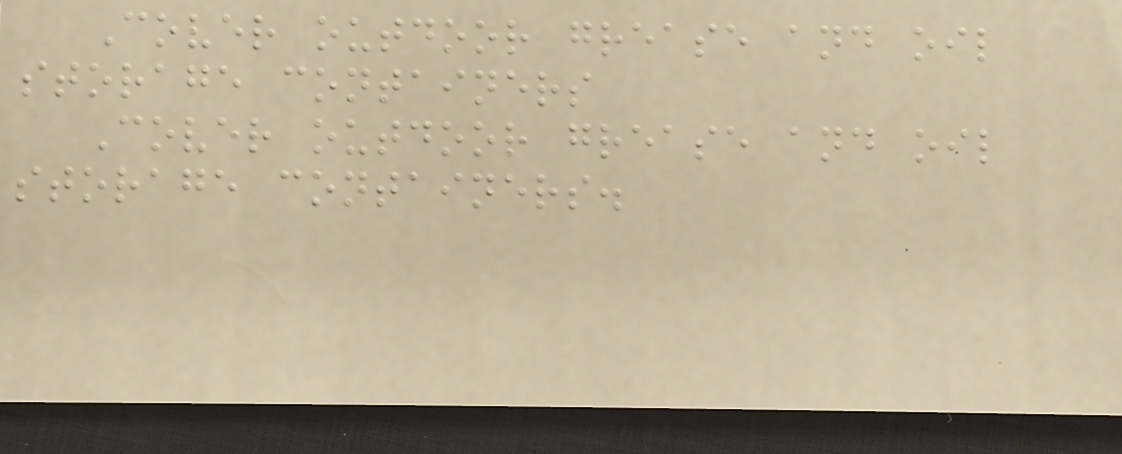Cover outdoor grease and oil
storage containers
Cover outdoor grease and oil
storage containers.
